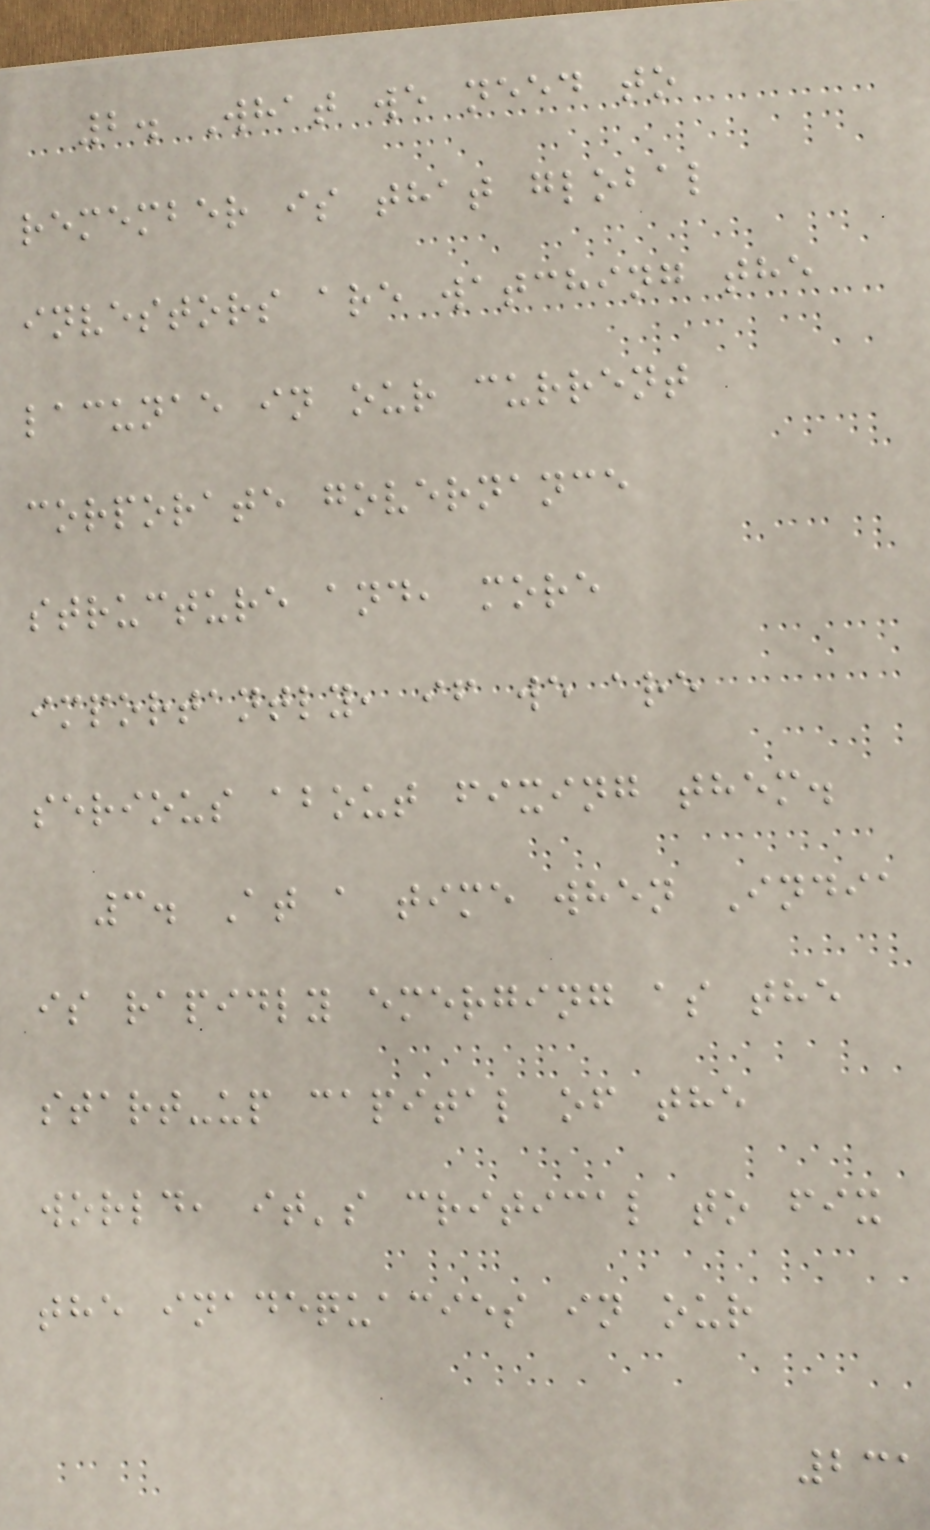2. What we need to
remember is that global
investors are watching the
lacunae in our current
corporate governance
structure and, more
importantly, if we are
serious about fixing them.
3. At a time when India
is rapidly emerging as the
start-up capital of the
world, it's critical to fix
the inadequacies in our
231
